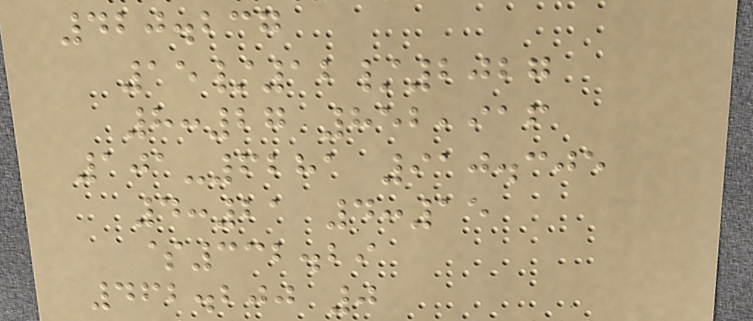420.237
15/12/2027
8:27 852,916
101-6281 910.305
4:21 4:15
$332.29
462.200 0
